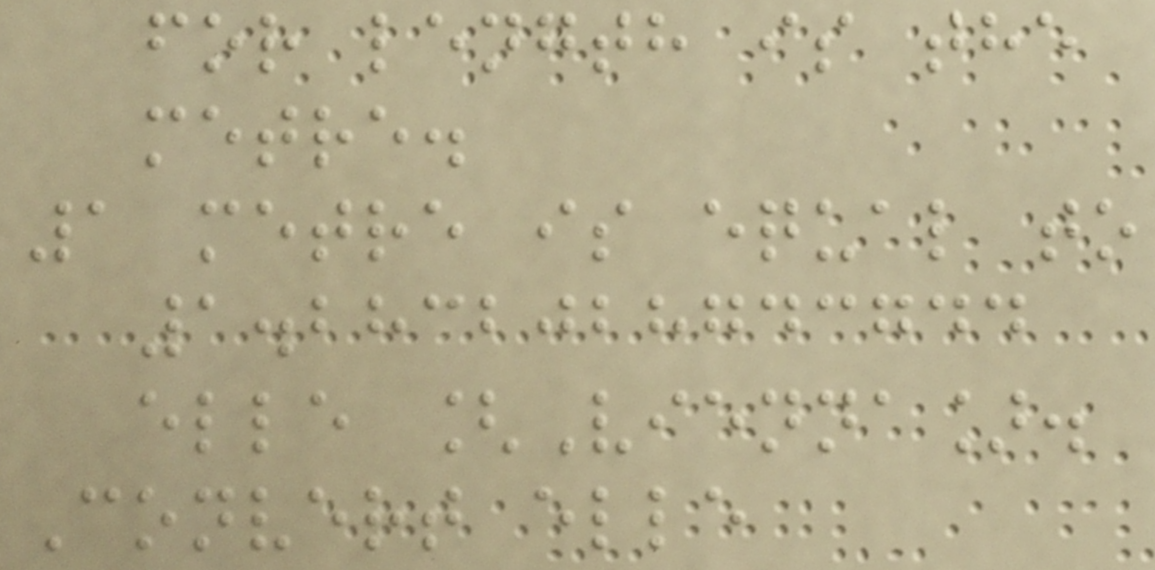for length is the
metre.
1 metre is equal to
1.2832028743744
elle [Vienna].
Convert elle
